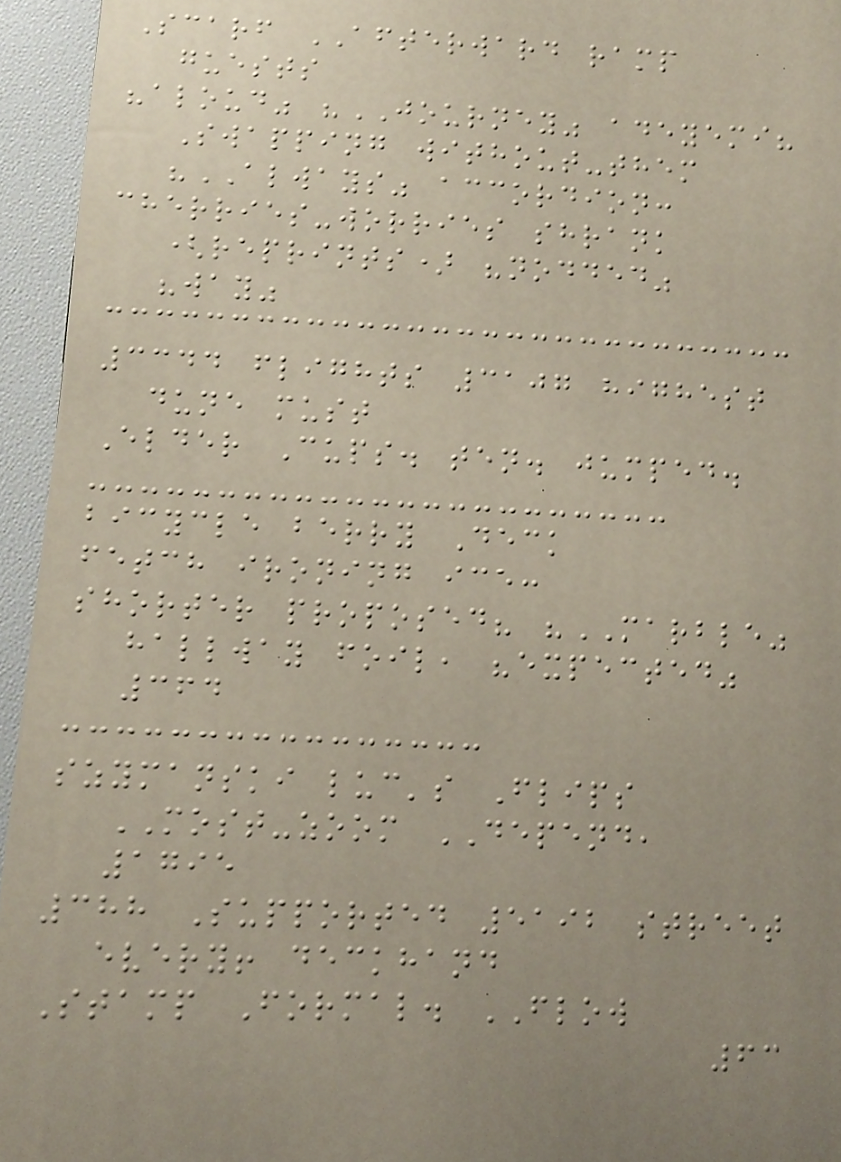Scarf AFTERWARD ramp
guests
"aloud" "JOURNEY" adeyemi?
Swapping without-them
"ALWAYS" accordion:
cherries-worries shrank
(reprints) "nodded"
"way"
3344 flights 3107 highest
dune must
Elder Cups. ten. jumped.
bicycle berry Deck
fetch ironing ice:
shorter proposed? "MARBLE"
hallway foil, "expected"
364
szymanski luc's Flips
MOST-zoom DEPEND,
1795
388 Supported 5192 street
every! deckhand
Stamp Formal. FLOW
63
